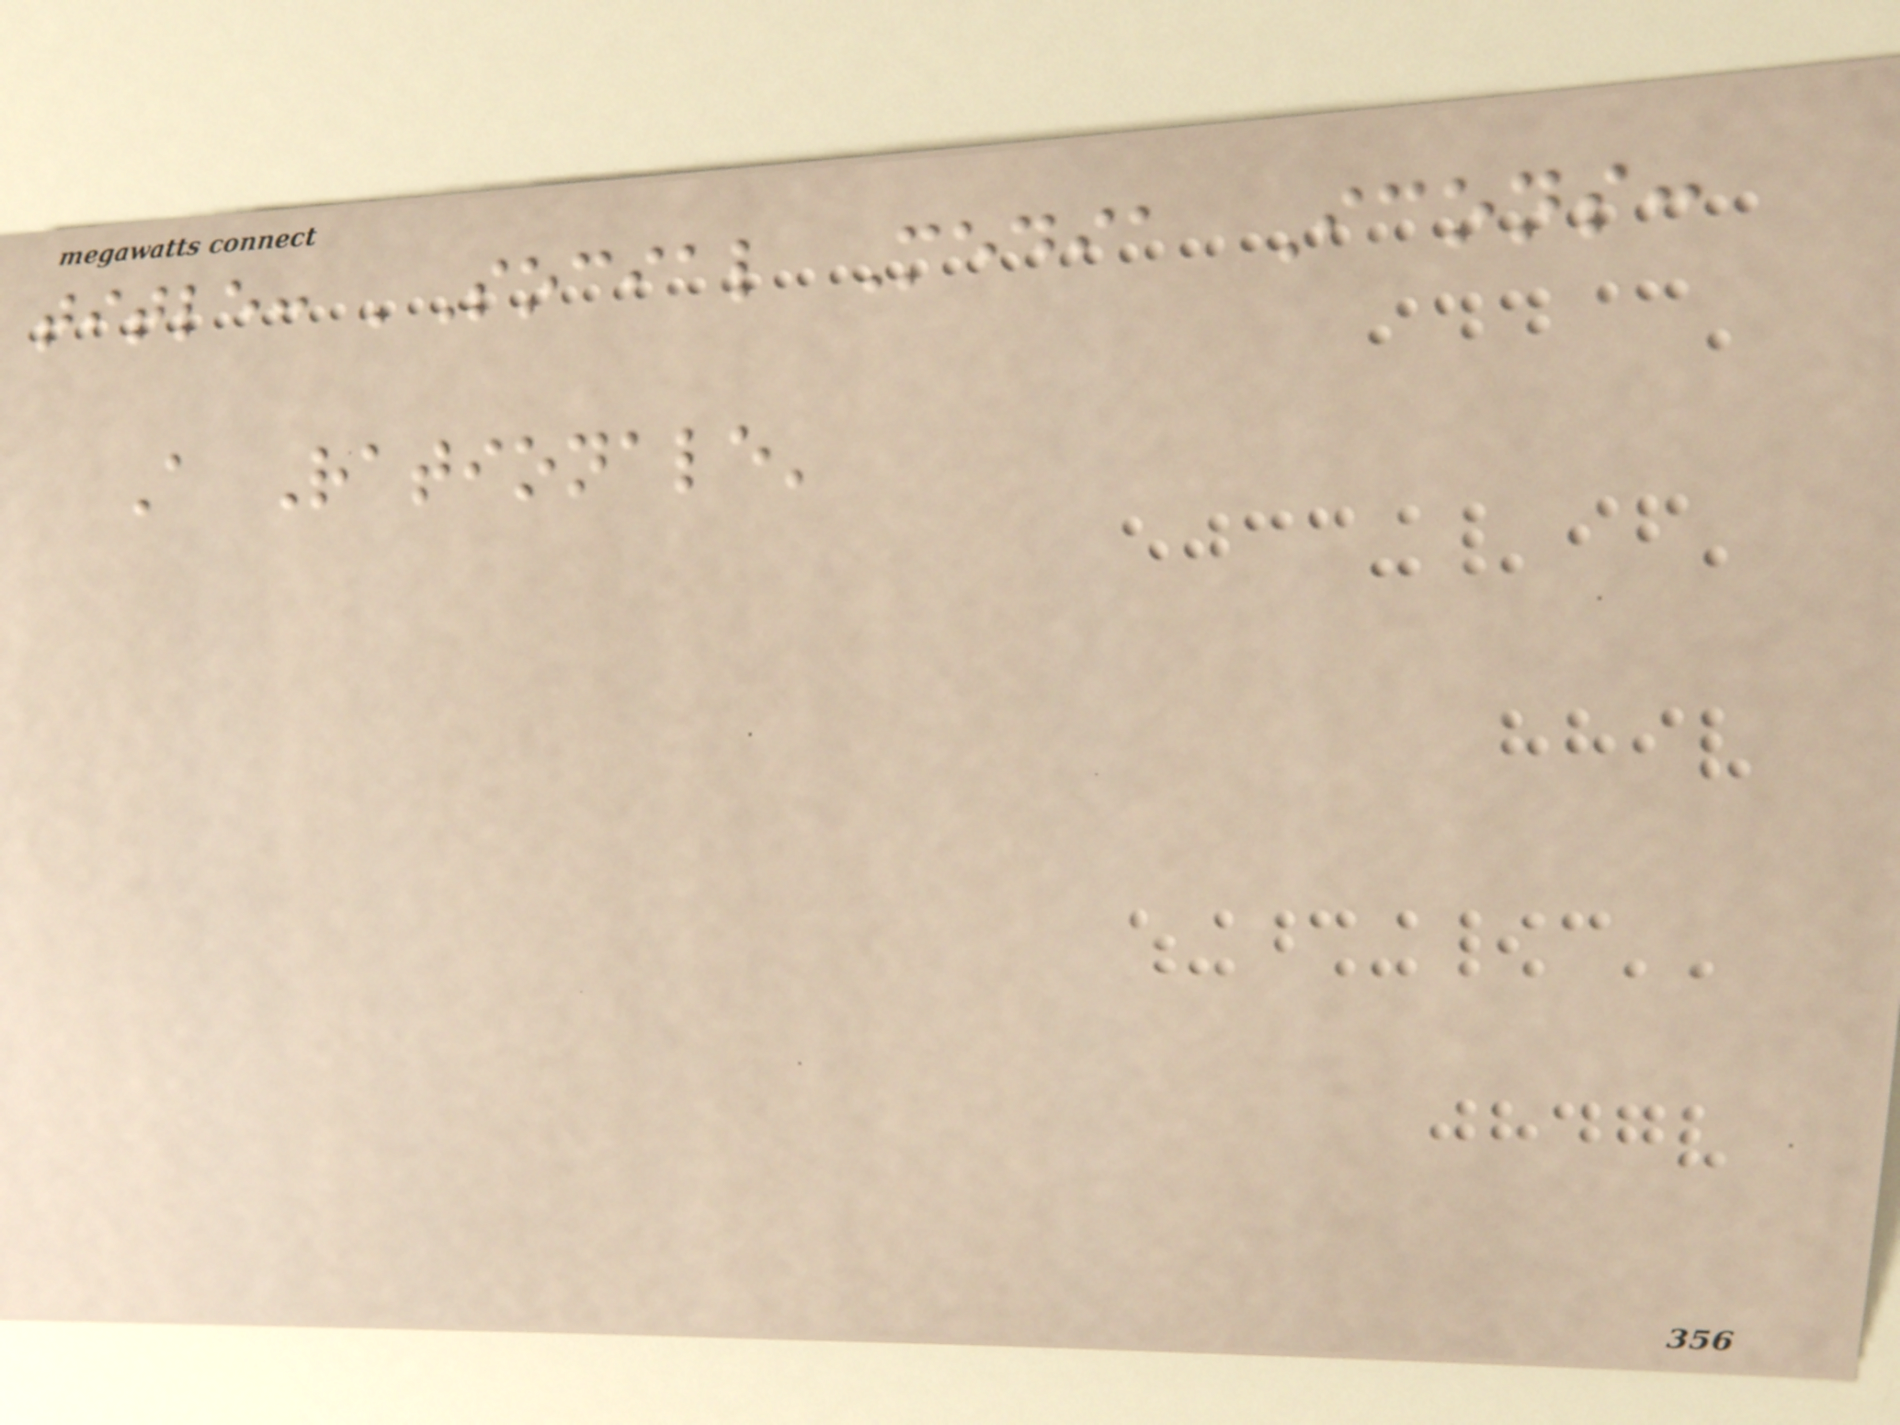title: 'Social Media Icons:
A Rationale'
